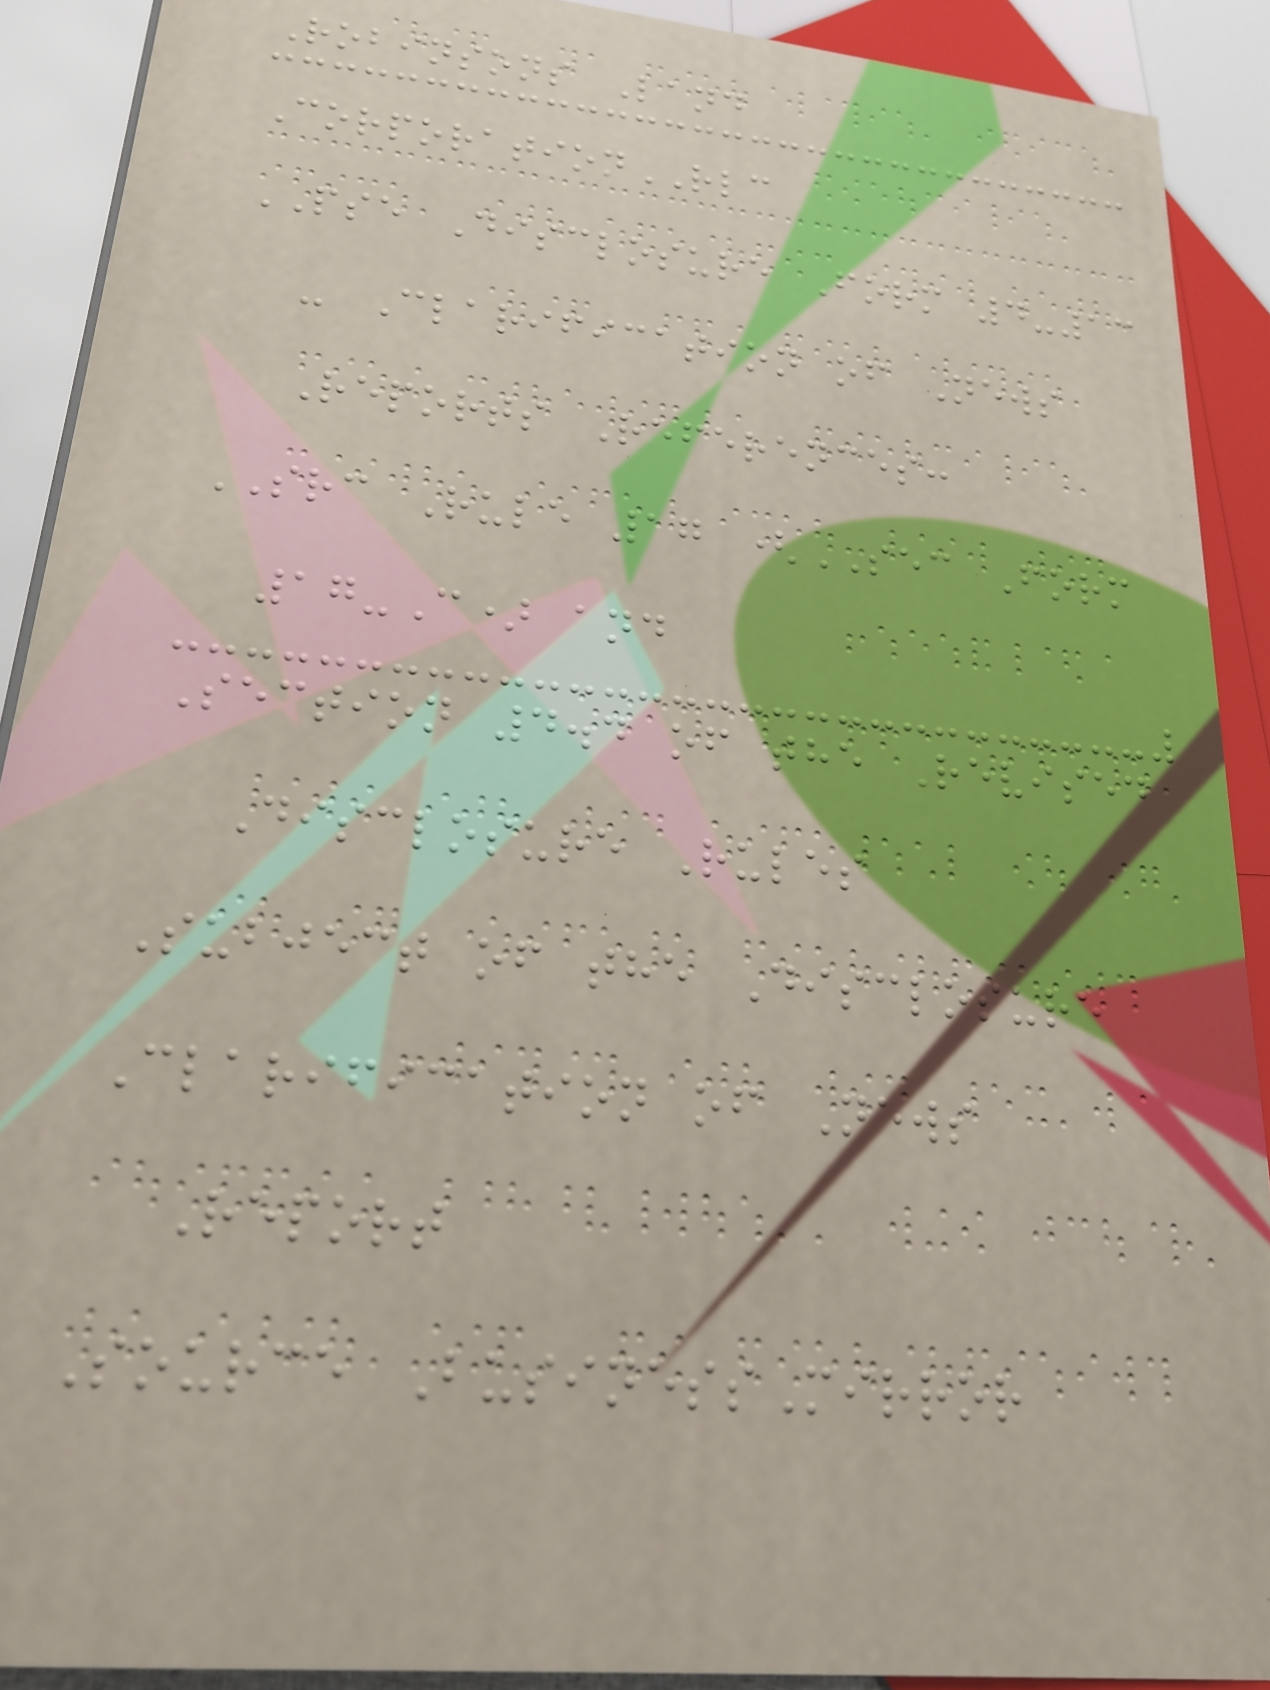Robinsons Land
CorporationRLC
PSE Disclosure Form 4-13
- Clarification of News
Reports References:
SRC Rule 17 (SEC Form
17-C) and
Section 4.4 of the Revised
Disclosure Rules
Subject of the Disclosure
Clarification of News
Report
Source BusinessMirror
